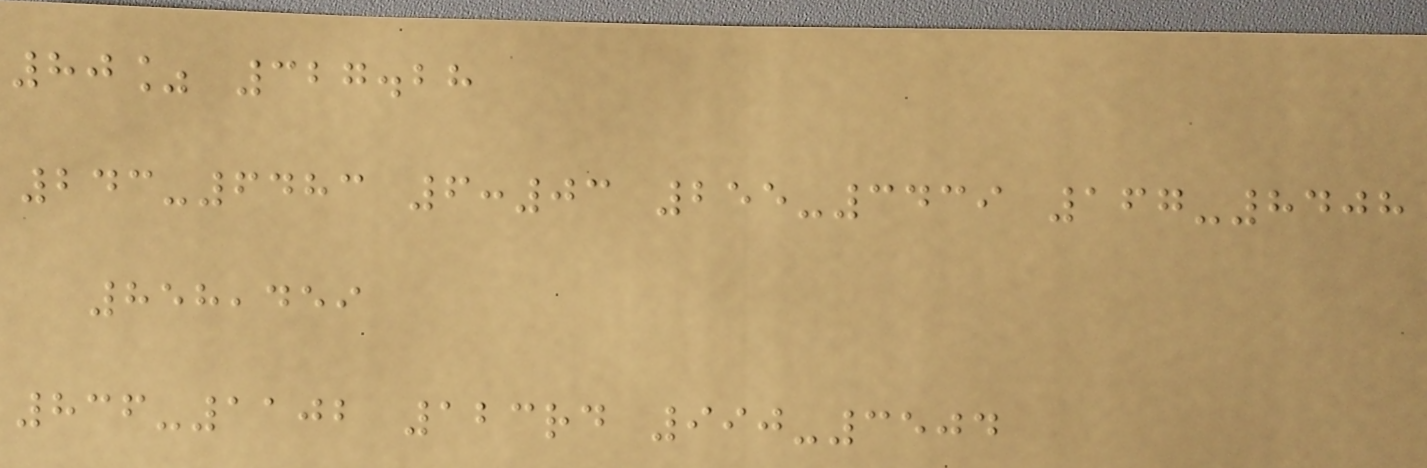80% 327.28
243-6483 6:03 255-3439 167-8408
858,459
836-1102 123rd 990-3504
